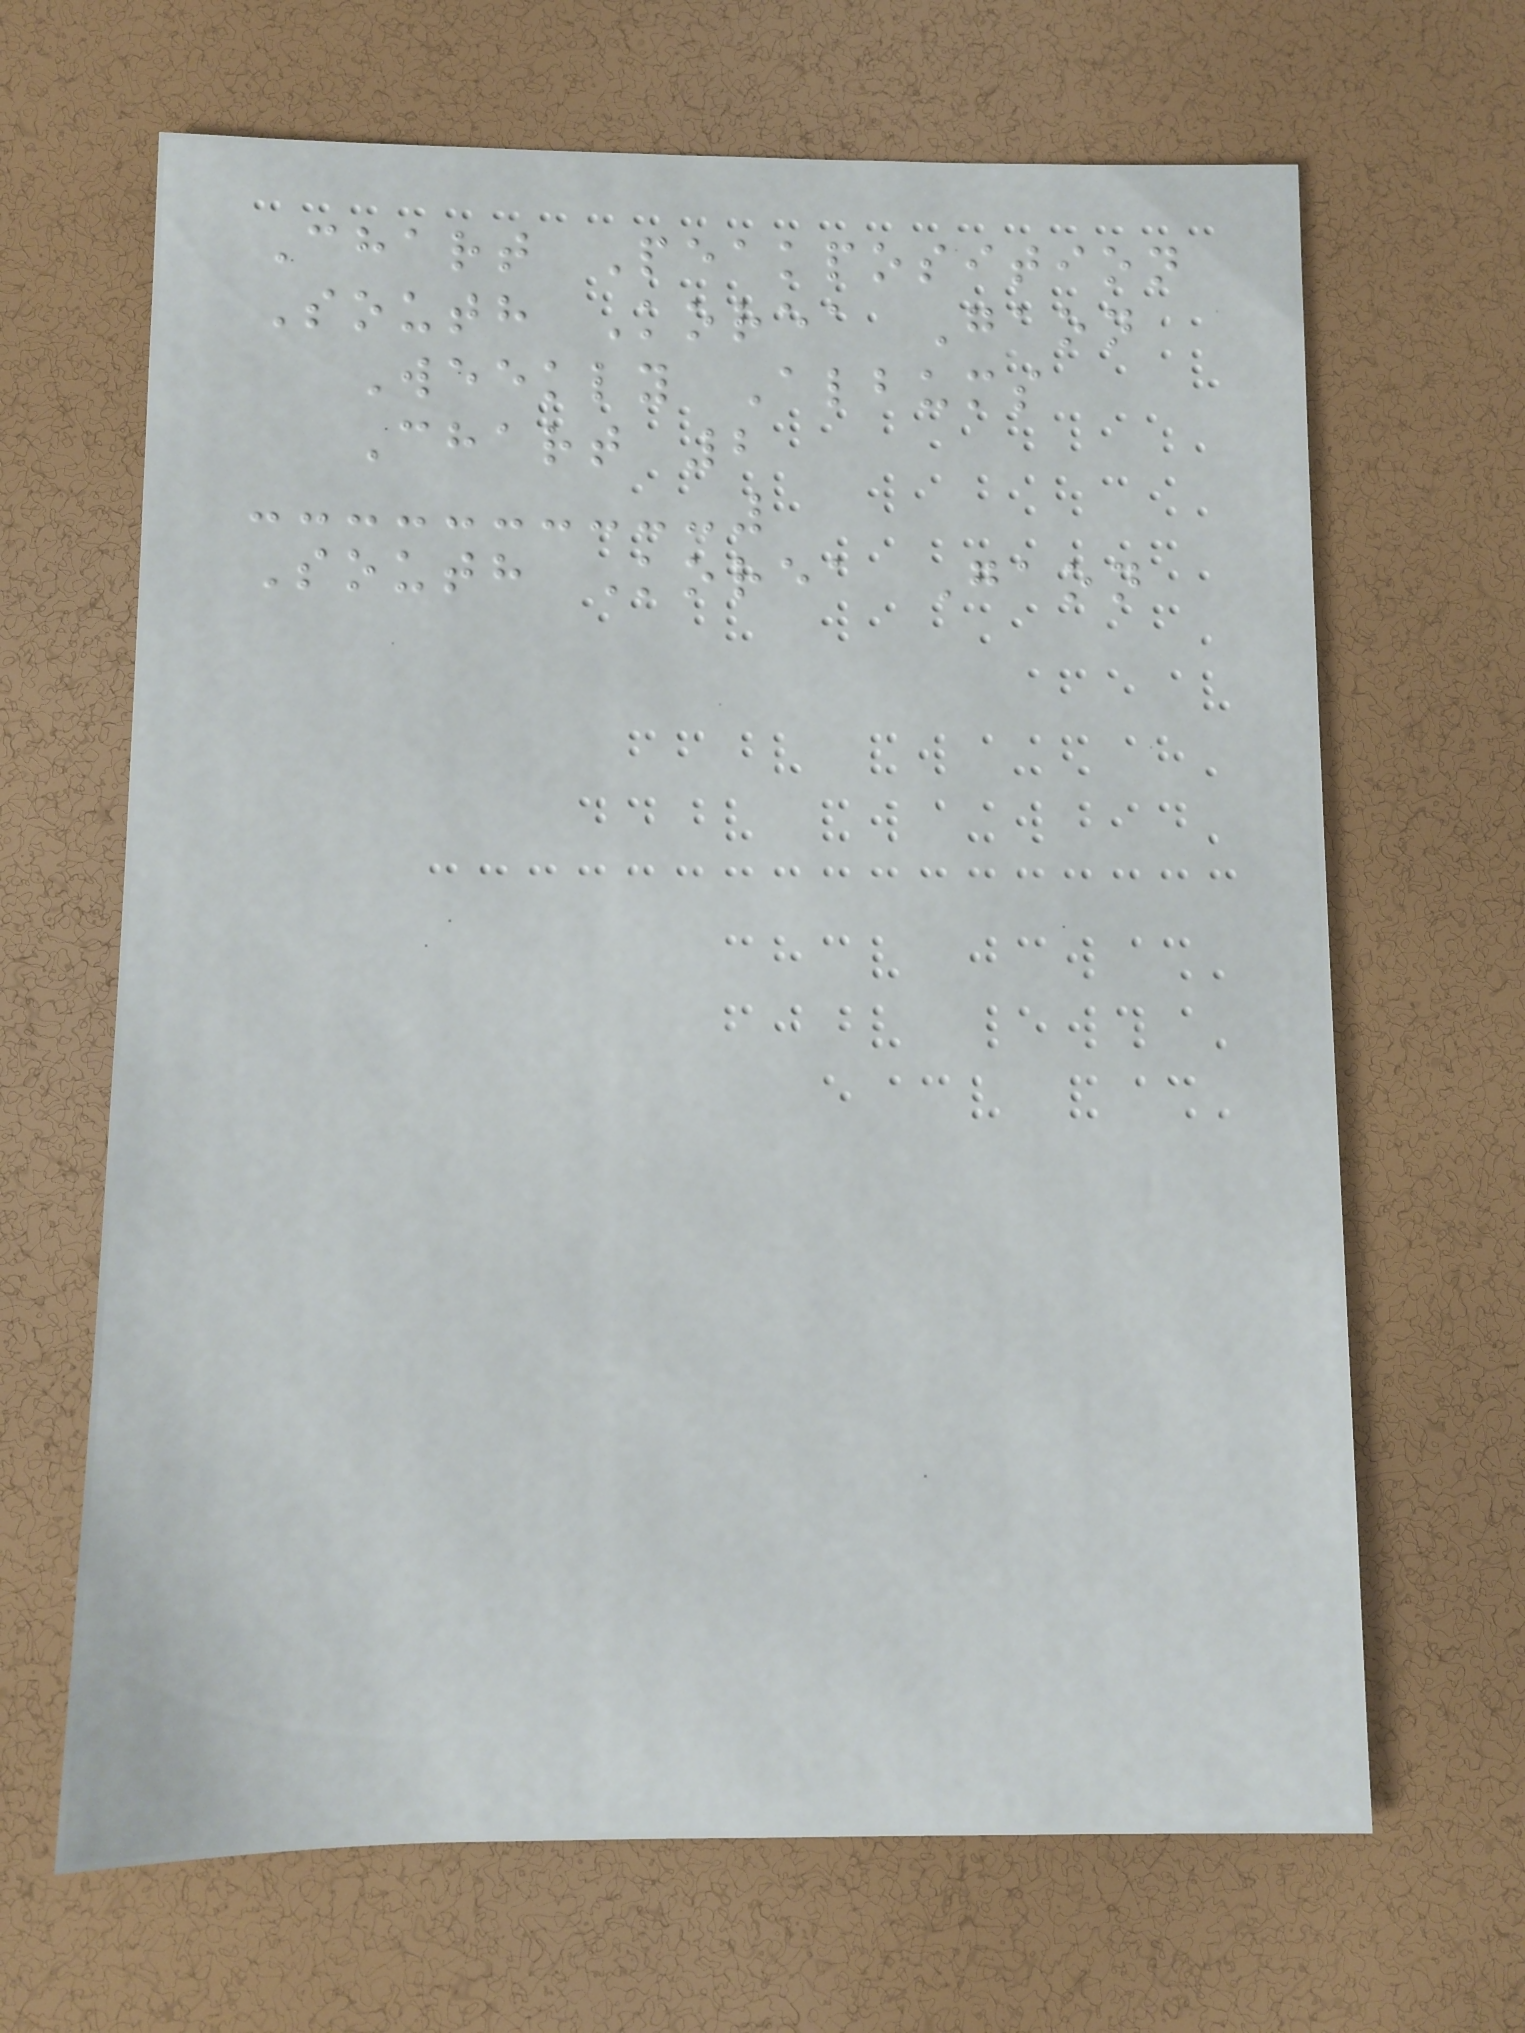Chart Peakposition
South Korea Gaon
Weekly Albums
Chart 2
South Korea Gaon
